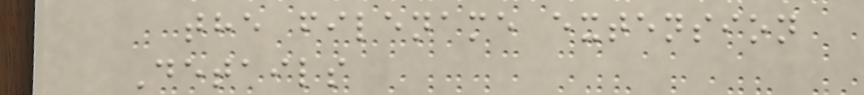the filename extension
Details
